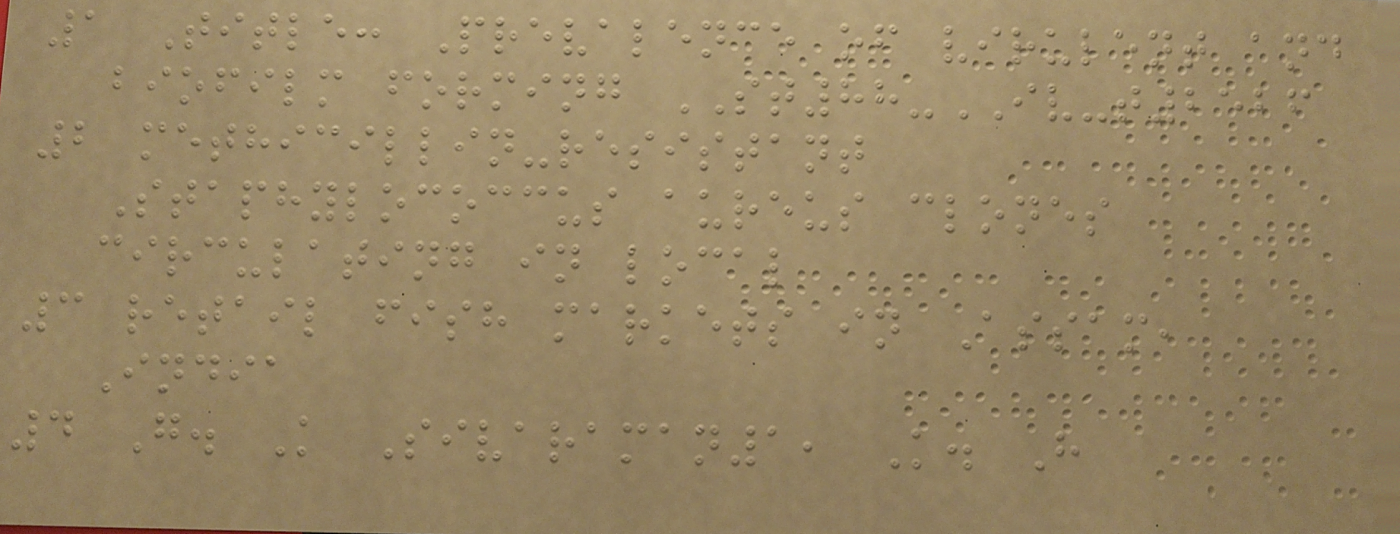1 Title: Prevalence of virulent and
biofilm forming ST88-IV-t2526
2 methicillin-resistant
Staphylococcus aureus clones
circulating in local
3 retail fish markets in Assam,
India
4 G. K Sivaraman1, K. H
